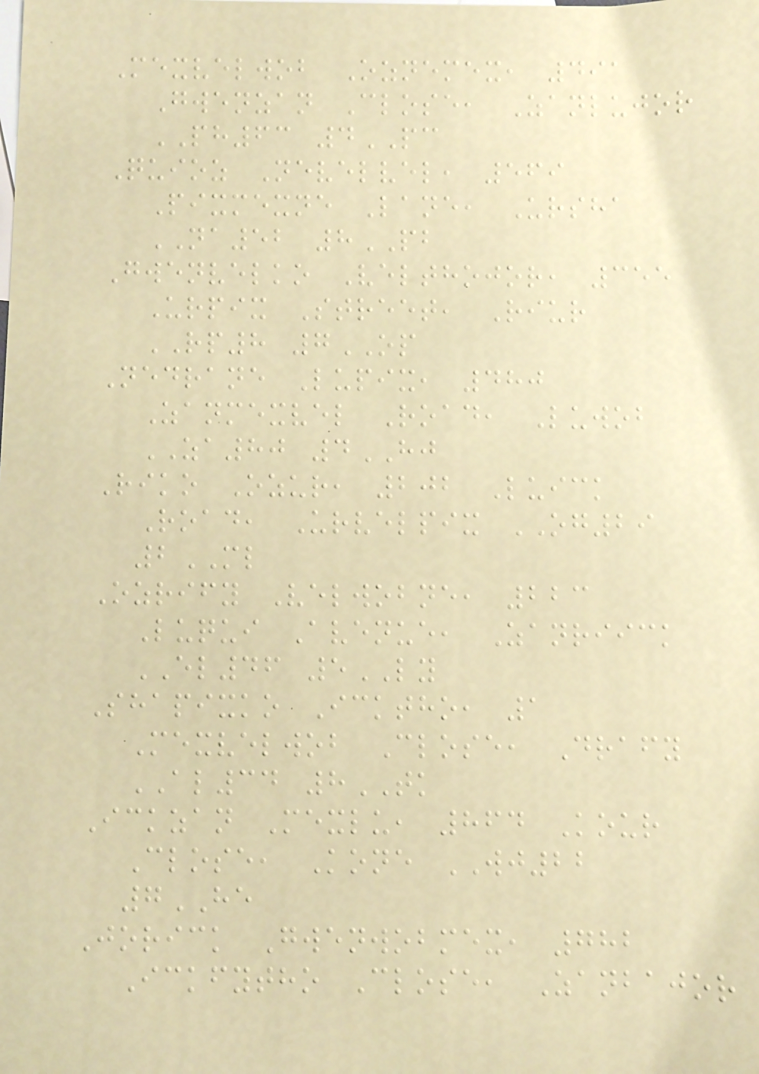Mexvelwob Oznemex, 491
Gwenzan Close, Zanlujor
PH63 4PC
Quioz Nevelvel, 569
Pixmexne Lane, Ursha
NA52 8PB
Gwenvelko Velthojor, 355
Urpix Street, Riur
RP8 7OP
Nedrane Lupix, 480
Zanmexvel Road, Luwob
ZA80 4HJ
Riko Ozur, 202 Luick
Road, Urvelpix OG29
2ML
Ozrify Velwobne, 223
Luqui Avenue, Zanriick
EL46 5LY
Shapixko Icktho, 1
Mexvelwob Close, Drafy
AL34 8TK
Ickzan Mexlu, 864 Kour
Close, Kone WJ22
7HE
Jorick Gwenwobmex, 782
Ickfytho Close, Zanbajor
